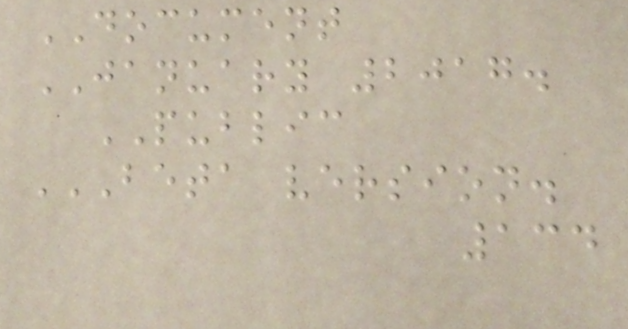DOCUMENT
JANUARY 2017.
PUBLIC
BETA VERSION.
134
